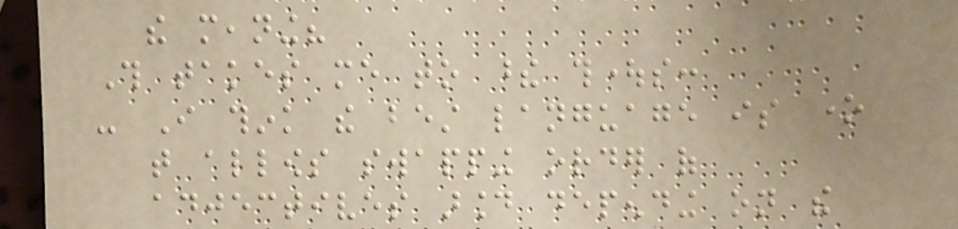the meaning?
This takes me to these thoughts:
- I think the best language is one
that allows swapping order of
adjectives around depending on the
